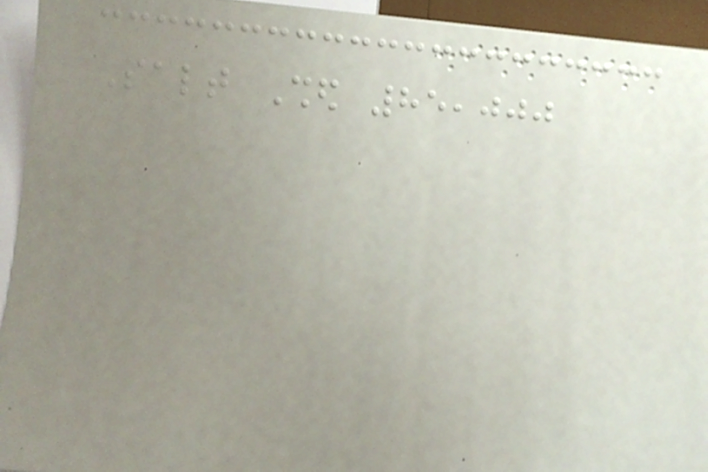Salt Shed 85,000
